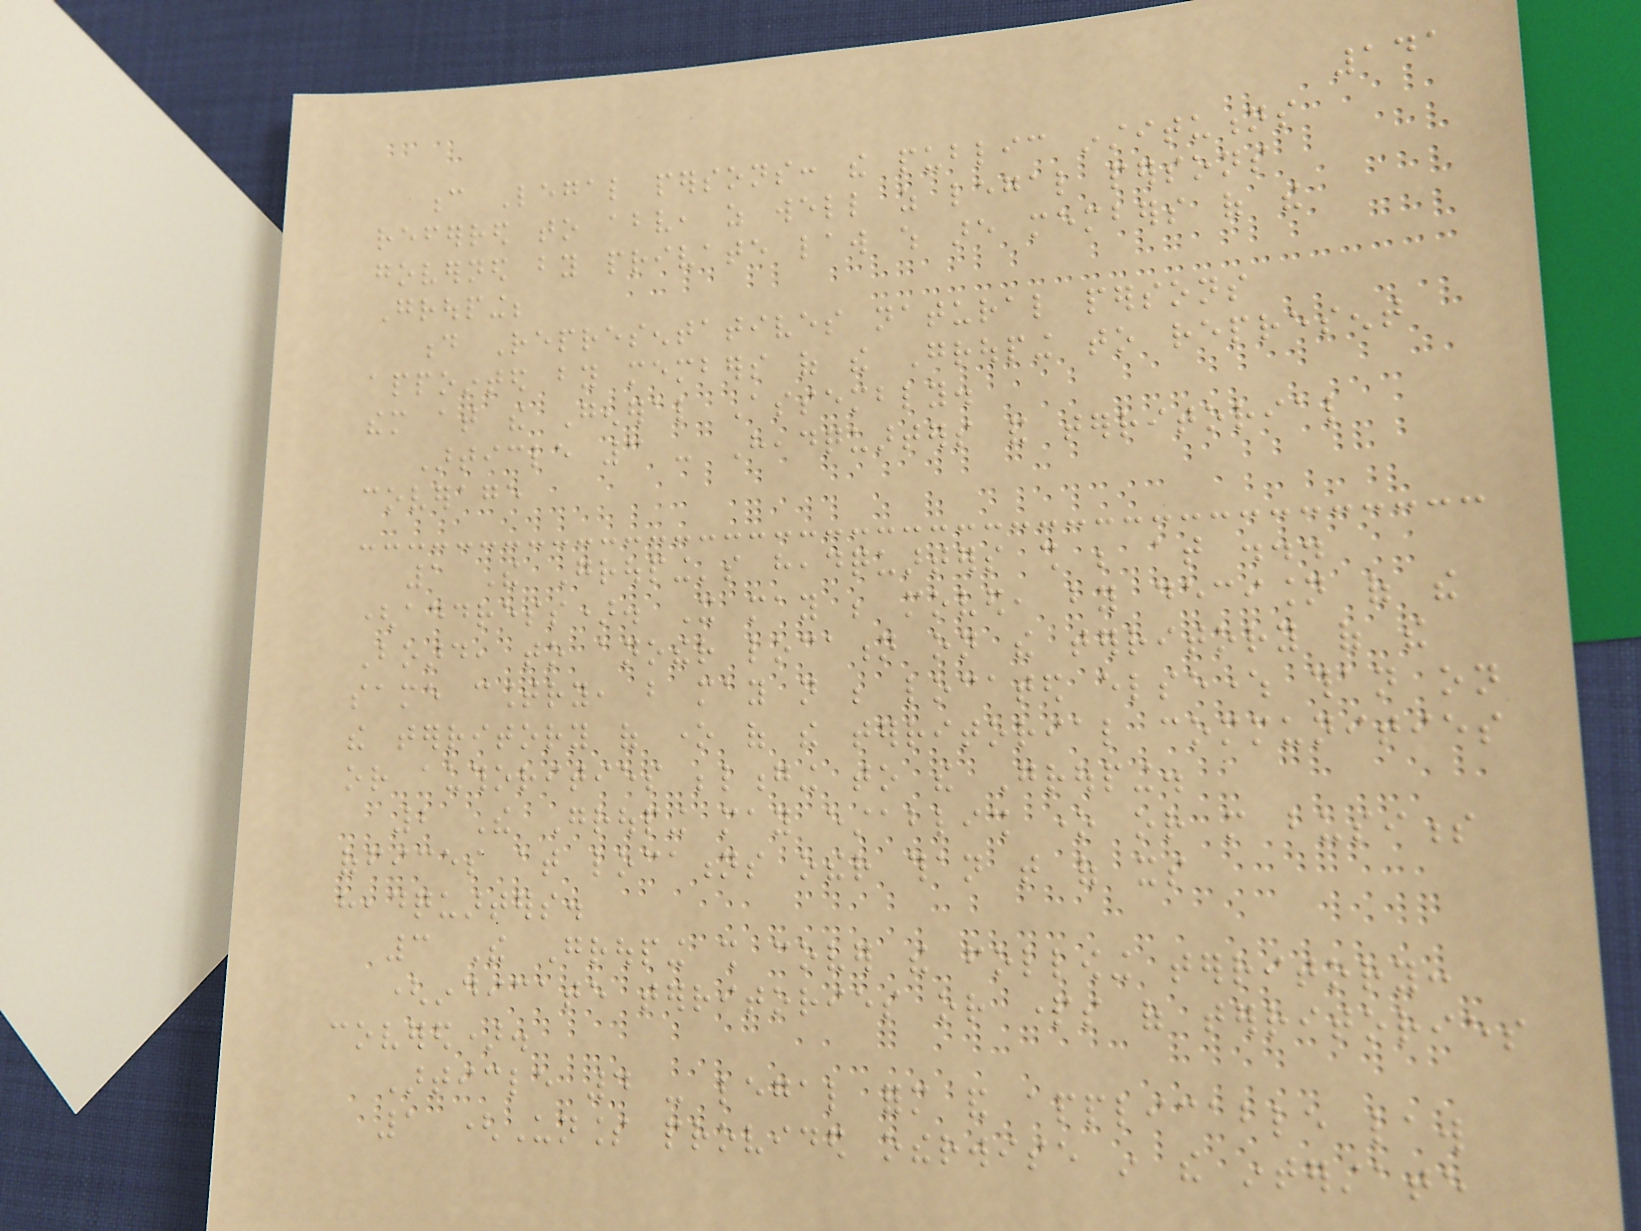141
c Legal persons: the public institutions
referred to above, as well as legal persons
governed by private law which are members of the
Grouping;
d Representatives natural persons
appointed by members of the Grouping to represent
them at the General Assembly.
Article 3 - Headquarters and territorial
coverage
1 The Grouping's headquarters shall be at ...
(address). It may be moved, by decision of the
Board, to another location on the territory of the
same country, but may not be located elsewhere than on
the territory of one of the territorial communities
or authorities belonging to the Grouping.
2 The Grouping may establish one or more business
offices at locations other than that of its
headquarters.
3 The Grouping shall cover the following territory:
(indicate territories or parts of territories
covered).
Article 4 - legal form and applicable law
1 (Unless provided otherwise in the interstate
